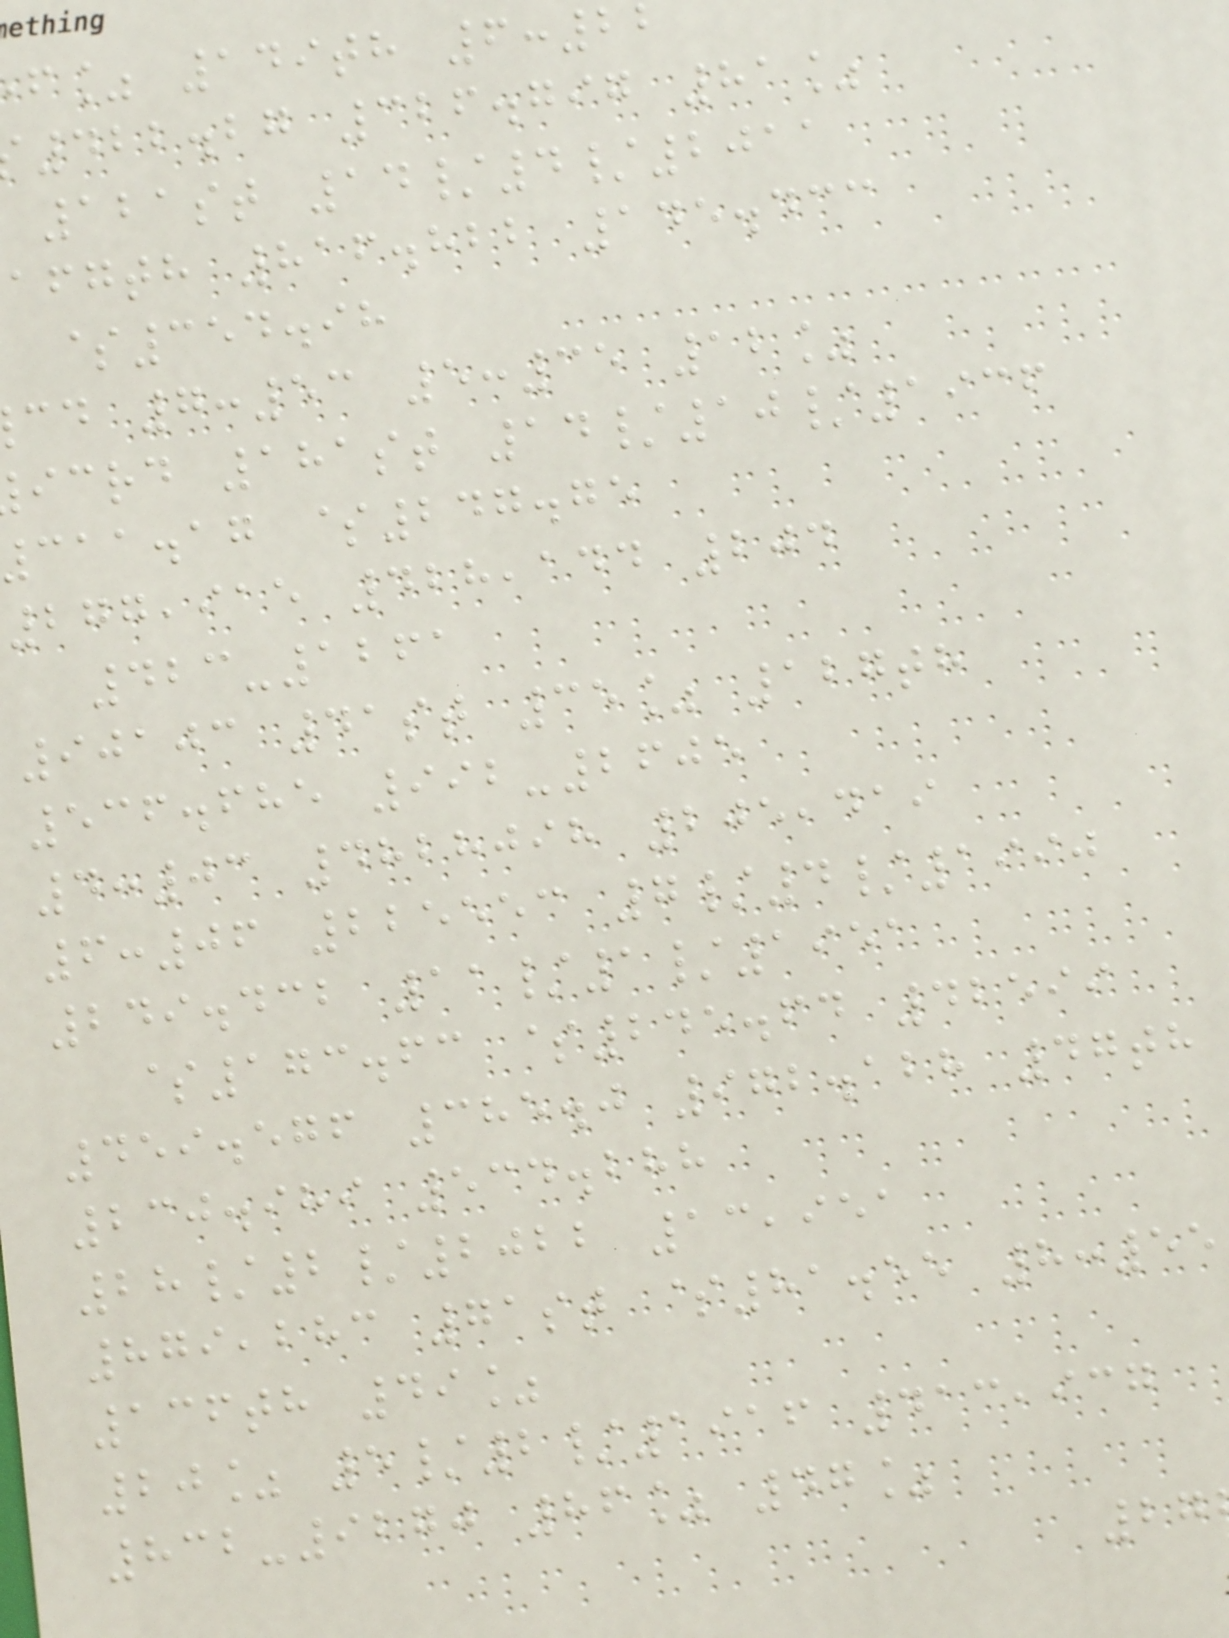f% 149th 6:2
422.27 326.797 81%
121st 14/4/2011
afgth 816.822 145.433
$354.98
cd 7:53 5:35 12%
icrd 181st 14/10/1936
caa.ag $247.75
277,915 428,144 204
423-1261
90103 41st 35% 127th
536.685 992-2605
4:03 4828098 205,419
6:06 225553 7/4/1990
249.432 11/1/1951
$173.63 $245.64 42599
459.576 385.0 972.128 47th
230.989 534.288
28/2/2022 13,951
879,283 71st $81.55 8:55
136th 49%
20% 5/2/1916 413,937
832-9270 86% 47%
